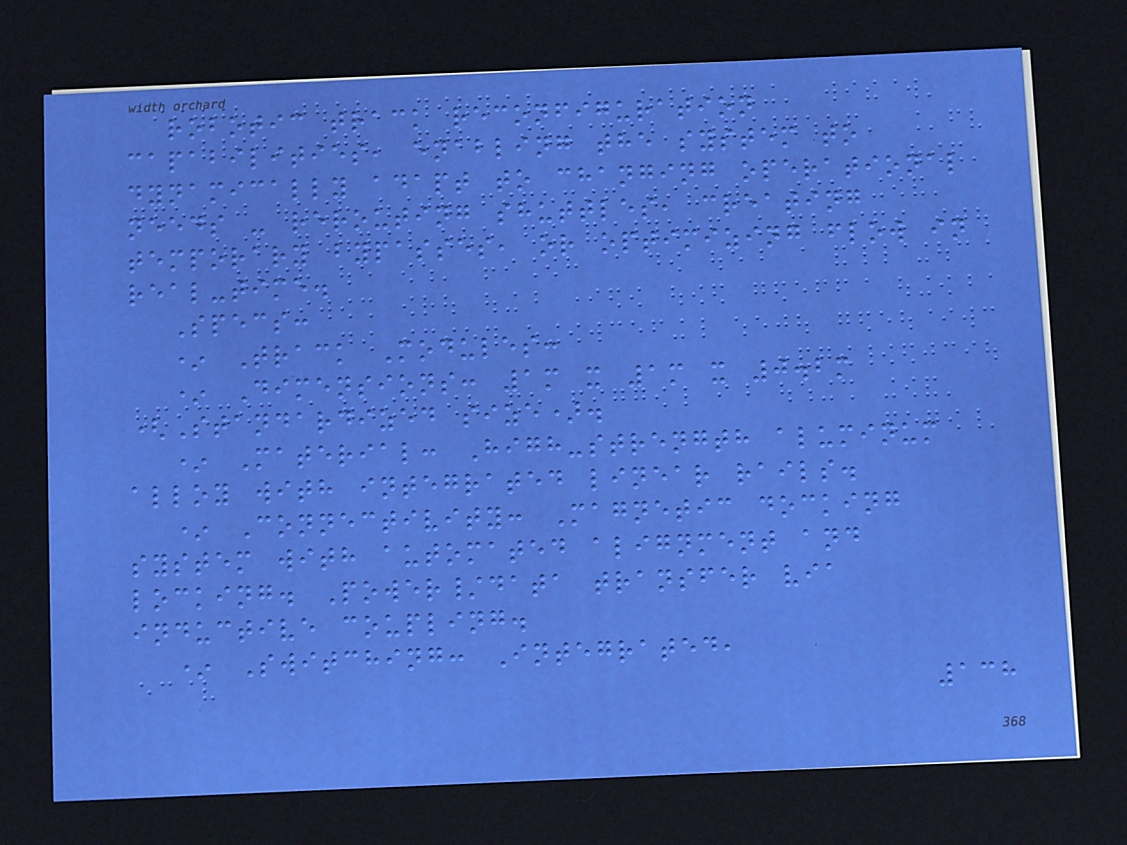robotic track reconfiguration
capabilities, enabling the system to
dynamically adapt to changing operational
needs - rerouting shuttles, creating
temporary bypasses, or optimizing flow in
real-time.
Specs:
* Track Modules:
* Dimensions: 1m x 1m x 0.2m
(Standardized size).
* Material: High-strength aluminum
alloy with integrated linear rails.
* Connectivity: Magnetic docking
system with automated alignment and
locking. Power/data transfer via
inductive coupling.
* Switching: Integrated,
138
